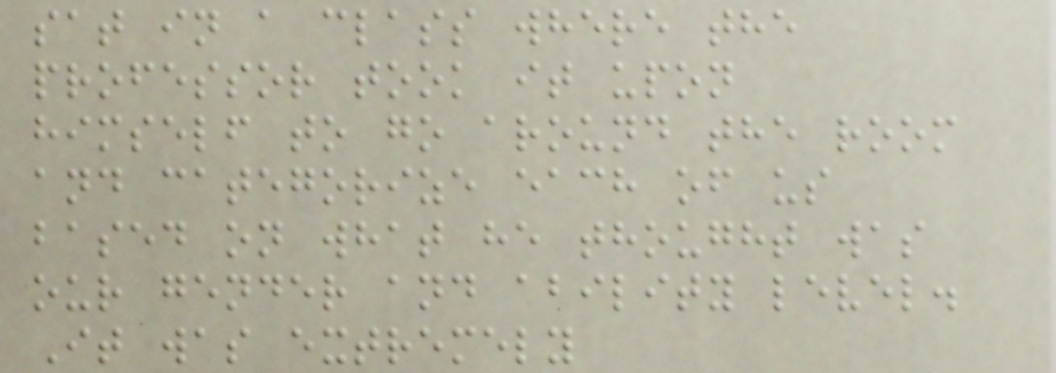sat in a class where the
professor took it upon
himself to go around the room
and categorize each of us
based on what he thought was
our gender and ability level.
It was extremely
